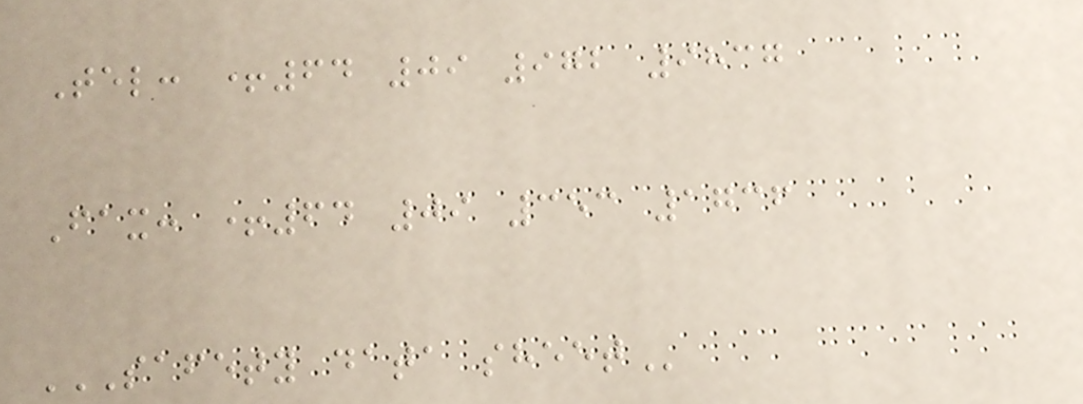Tel: +64 09 972 9837
Fax: +64 09 353 1736
SAFETY DATA SHEET
